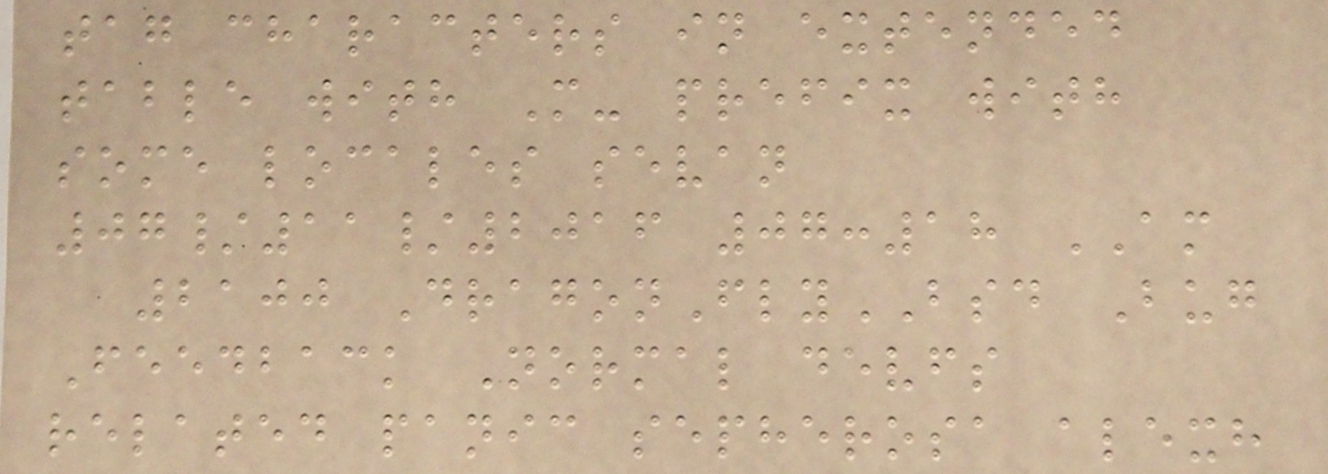tag characters in extended
table with M- prefix with
some locales sevan
07/11/2016 07:18 AM
2100 DragonFlyBSD Bug
Feedback Normal devfs
related panic sepherosa alexh
